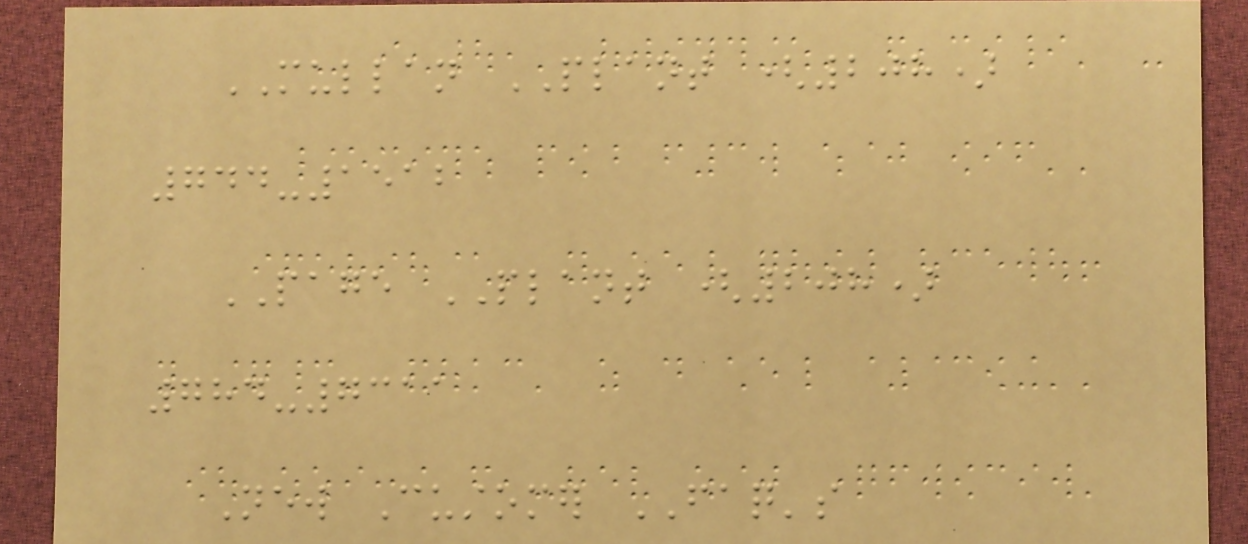MULLAN PLANT (208)
744-1512
PAGE PLANT (208)
784-7311
New Customer FAQ's
